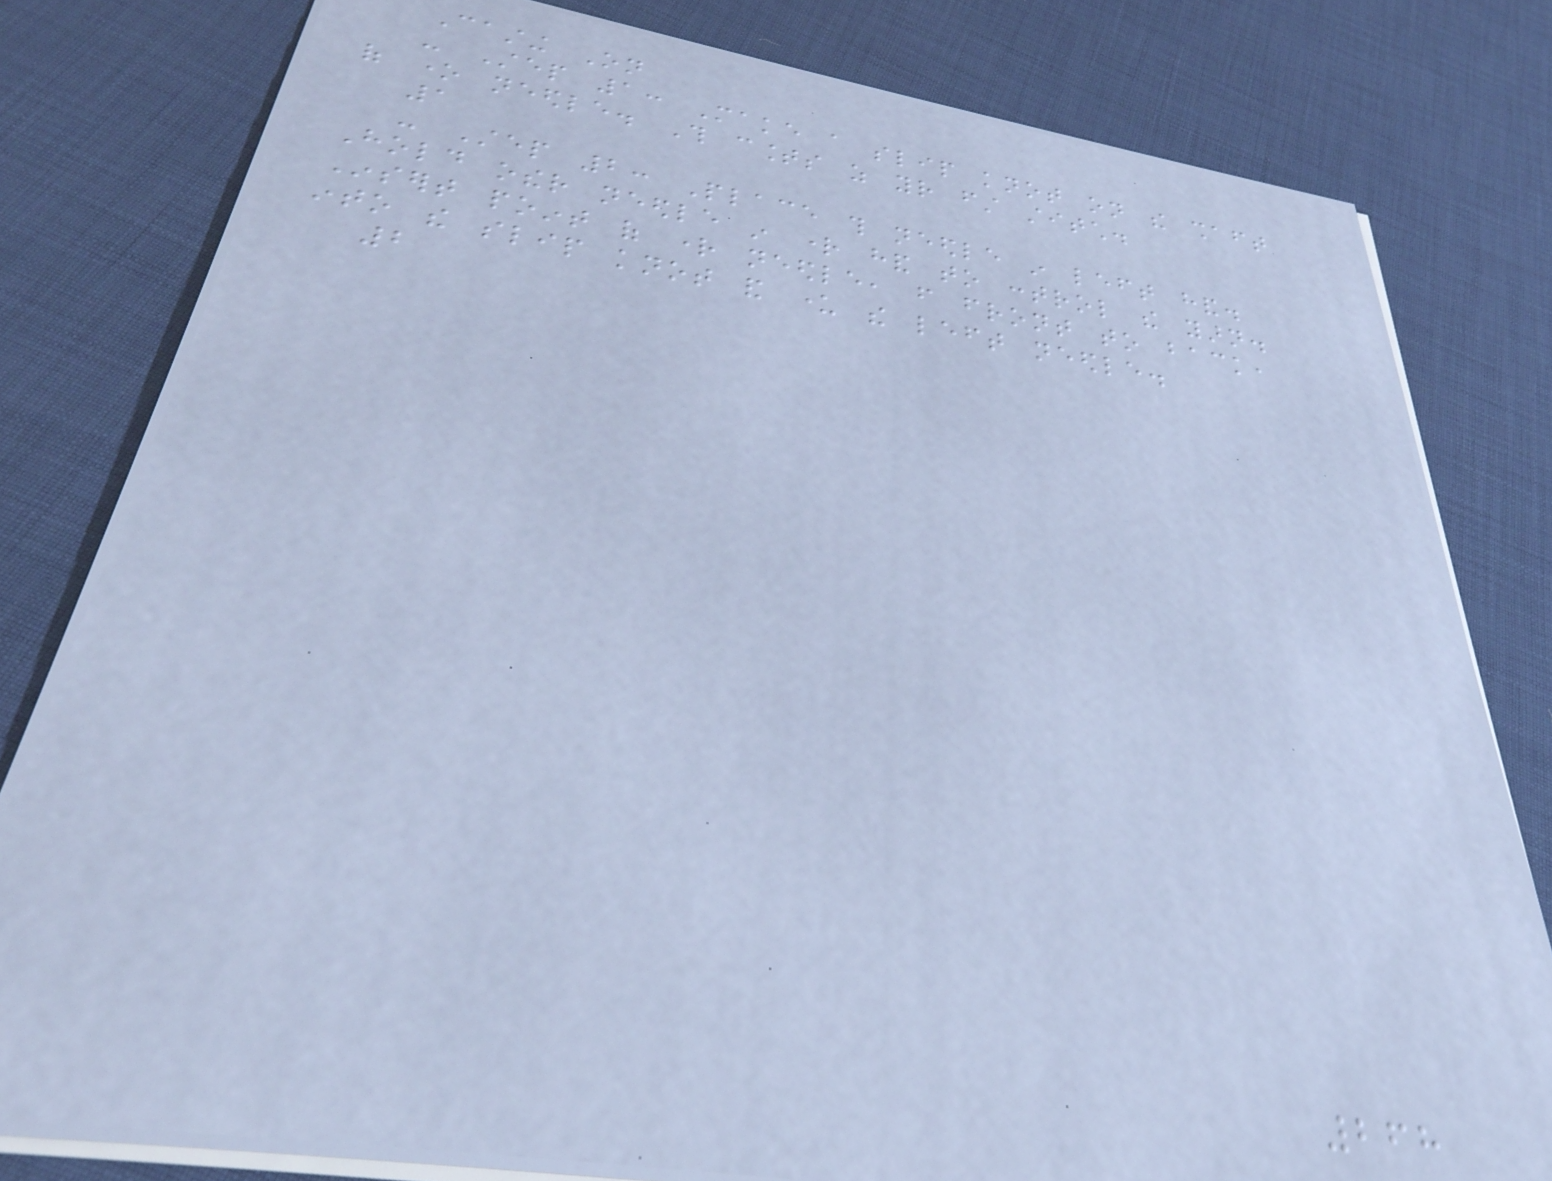Casting On
- Step 1: Make a slip knot on the shaft
of one needle. This counts as your first stitch.
1
- Step 2: Place this needle in left hand.
Hold other needle in right hand to control the yarn.
Insert point of right needle, from front to back,
into the slip knot and under the left needle.
2
268
